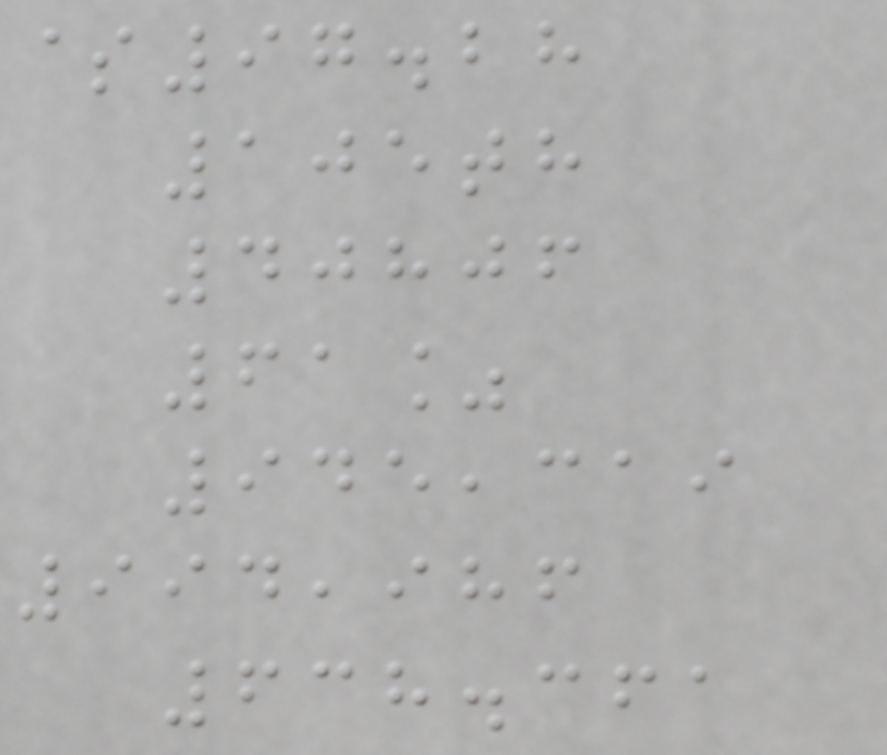$97.28
105th
40806
61%
945,319
994,986
638.361
